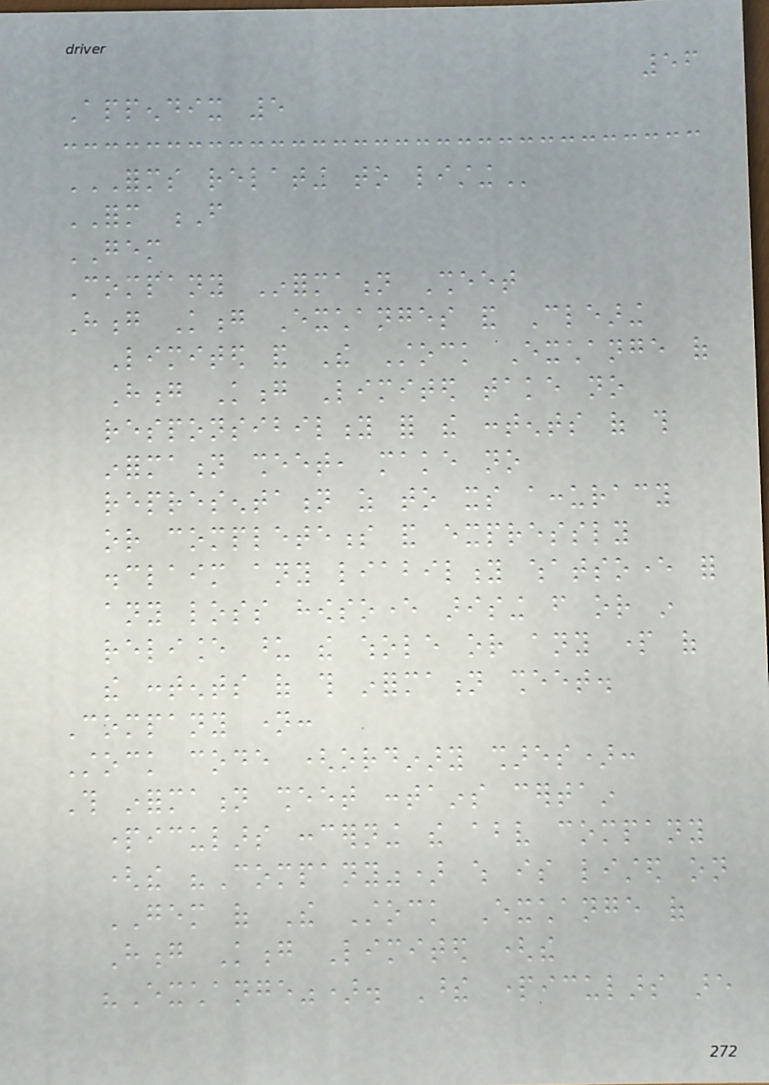56
Appendix 5
FORMS RELATING TO LISTING
FORM F
GEM
Company Information Sheet
Hong Kong Exchanges and Clearing
Limited and The Stock Exchange of
Hong Kong Limited take no
responsibility for the contents of this
information sheet, make no
representation as to its accuracy
or completeness and expressly
disclaim any liability whatsoever for
any loss howsoever arising from or in
reliance upon the whole or any part of
the contents of this information sheet.
Company name:
Stock code (ordinary shares):
This information sheet contains certain
particulars concerning the above company
(the "Company") which is listed on
GEM of The Stock Exchange of
Hong Kong Limited (the
"Exchange"). These particulars are
